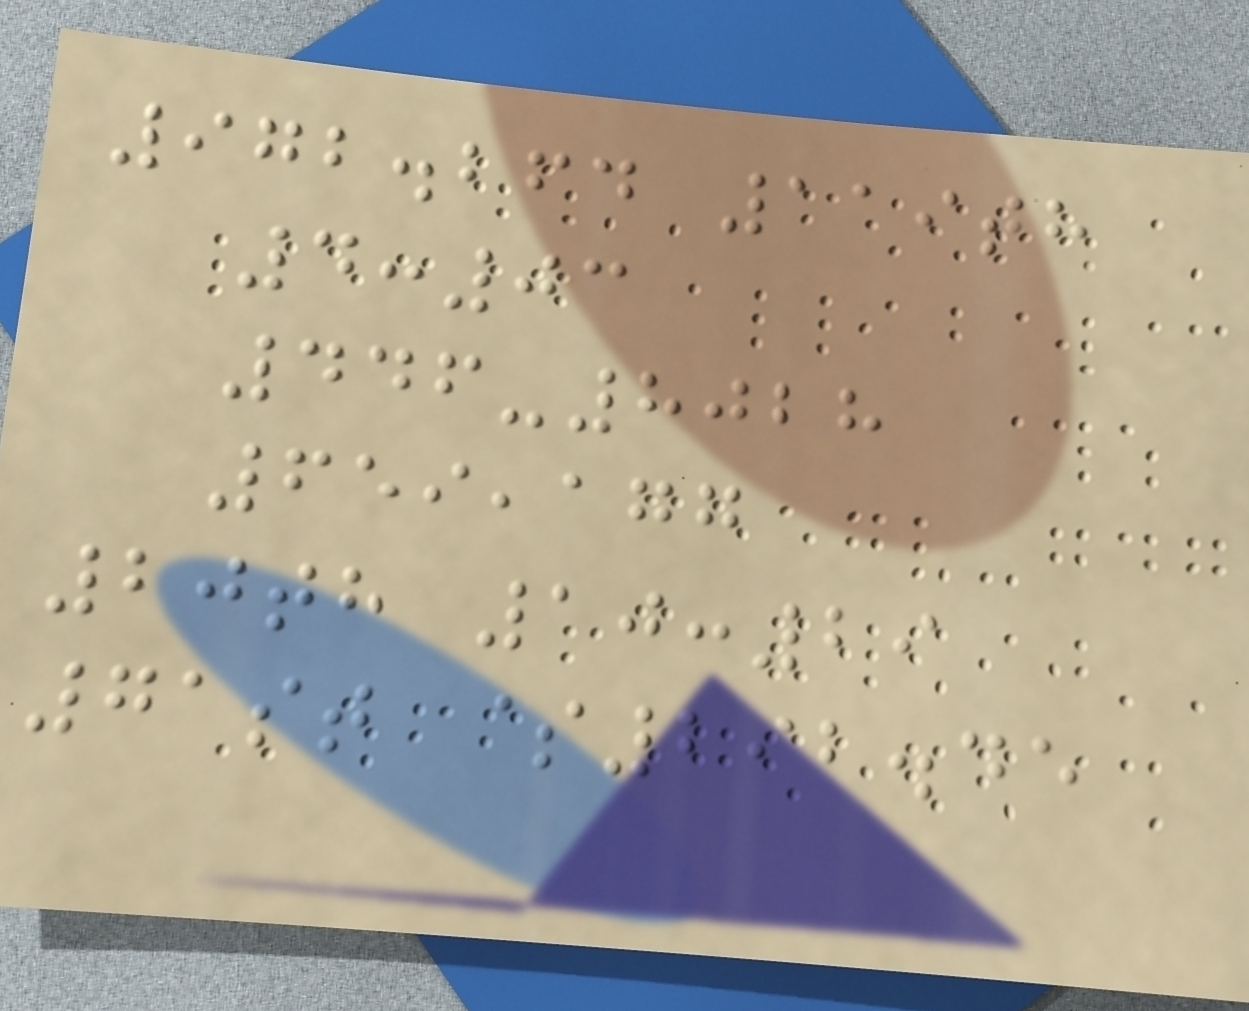972.264 119th
4:03
446-8028
659,177
20th 10:29
71st $292.45
